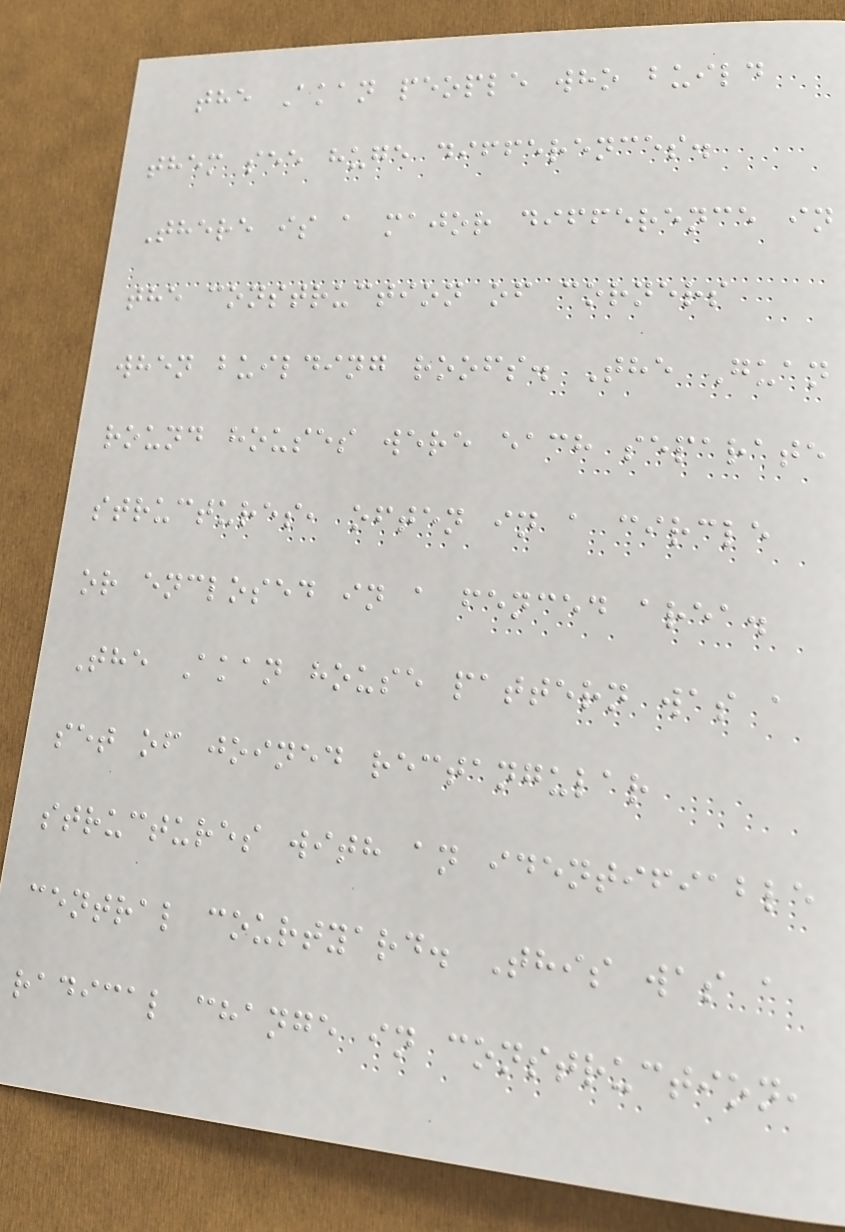the Akan people who build
them see huge differences.
There is a major difference in
the construction of corners
when building roofs. The Guan
round houses were each separate
structures, often in a circle
or enclosed in a fenced area.
The Akan house pattern was a
set of joined rectangular
structures with an identifiable
central courtyard. This was a
radical change in construction,
